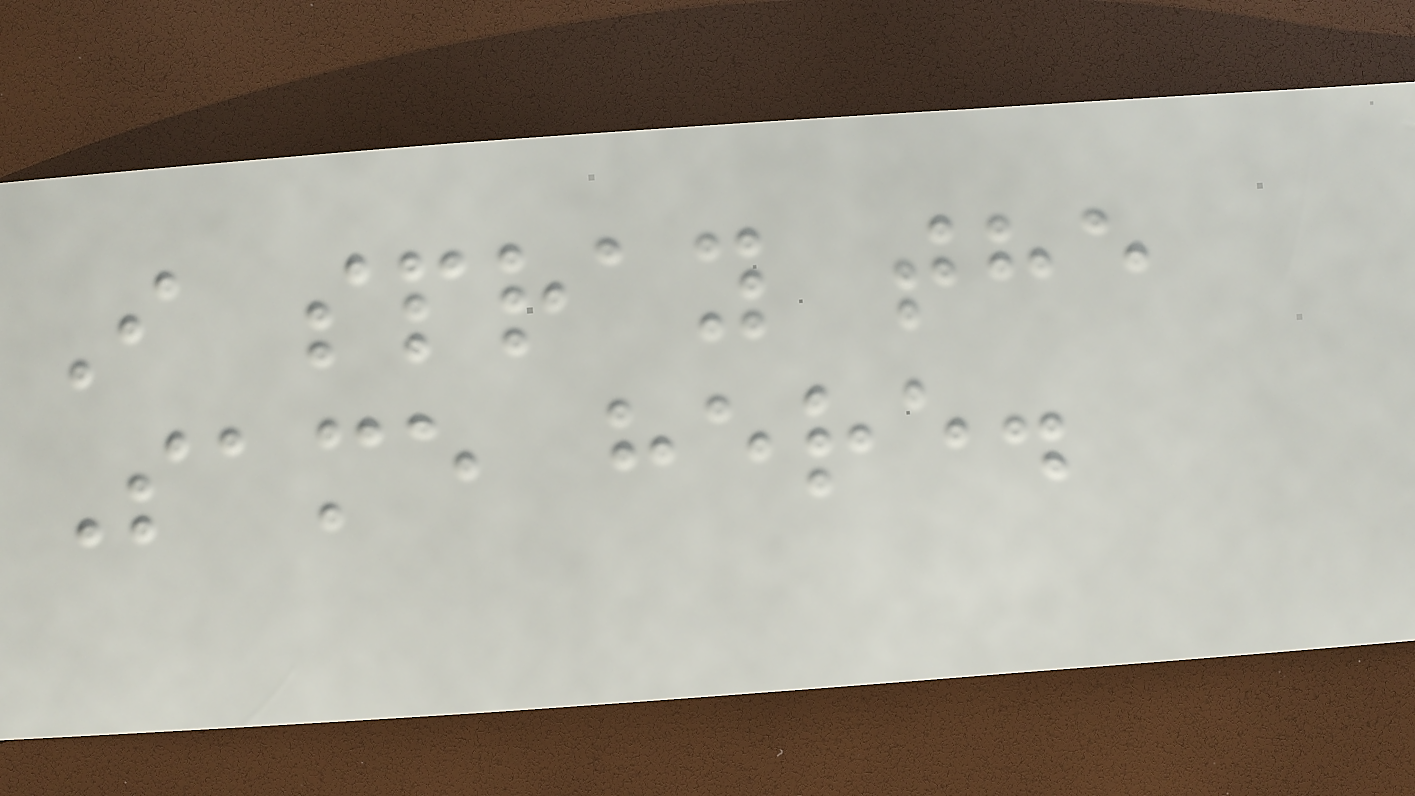I spray the
Same here.
